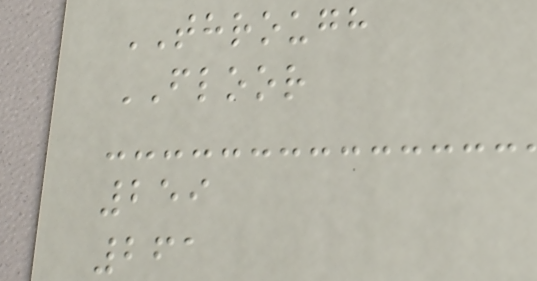THROUGH
FLOOR
259
261
